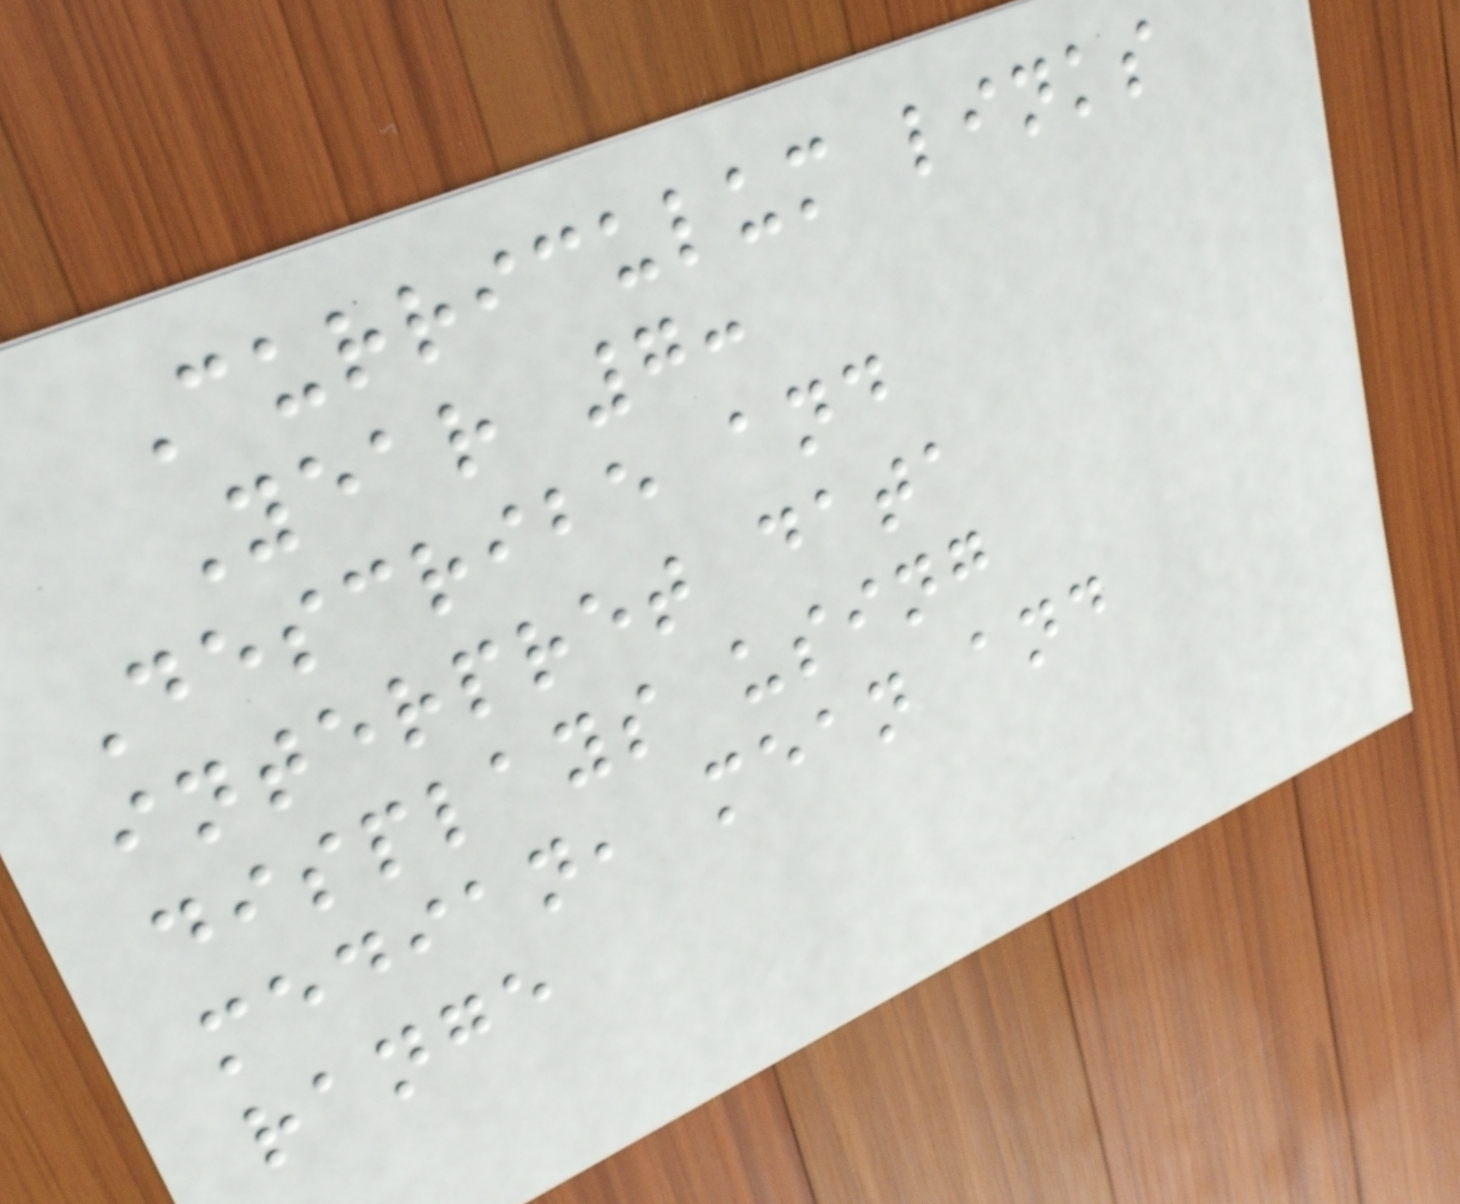Curriculum links
Year 7:
Describe and
interpret data
displays using
median, mean and
range
